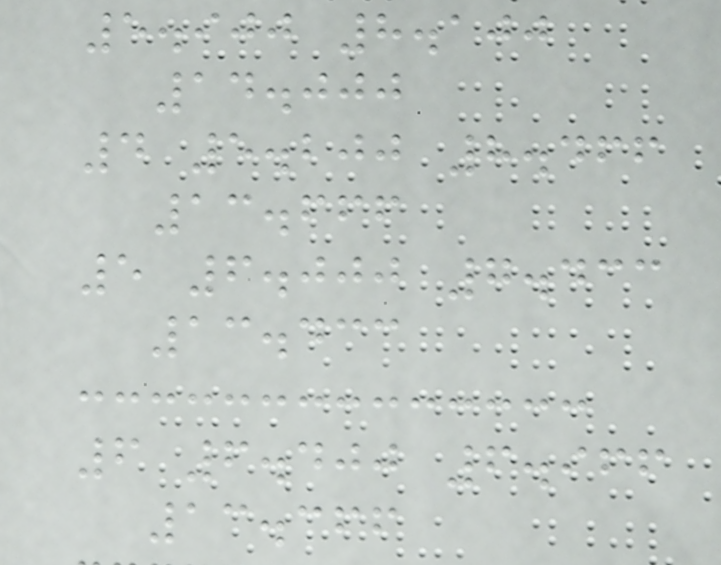5.900 8.100
14.000
4 5.200 8.466
13.666
5 6.000 7.433
13.433
6 6.400 6.966
13.366
